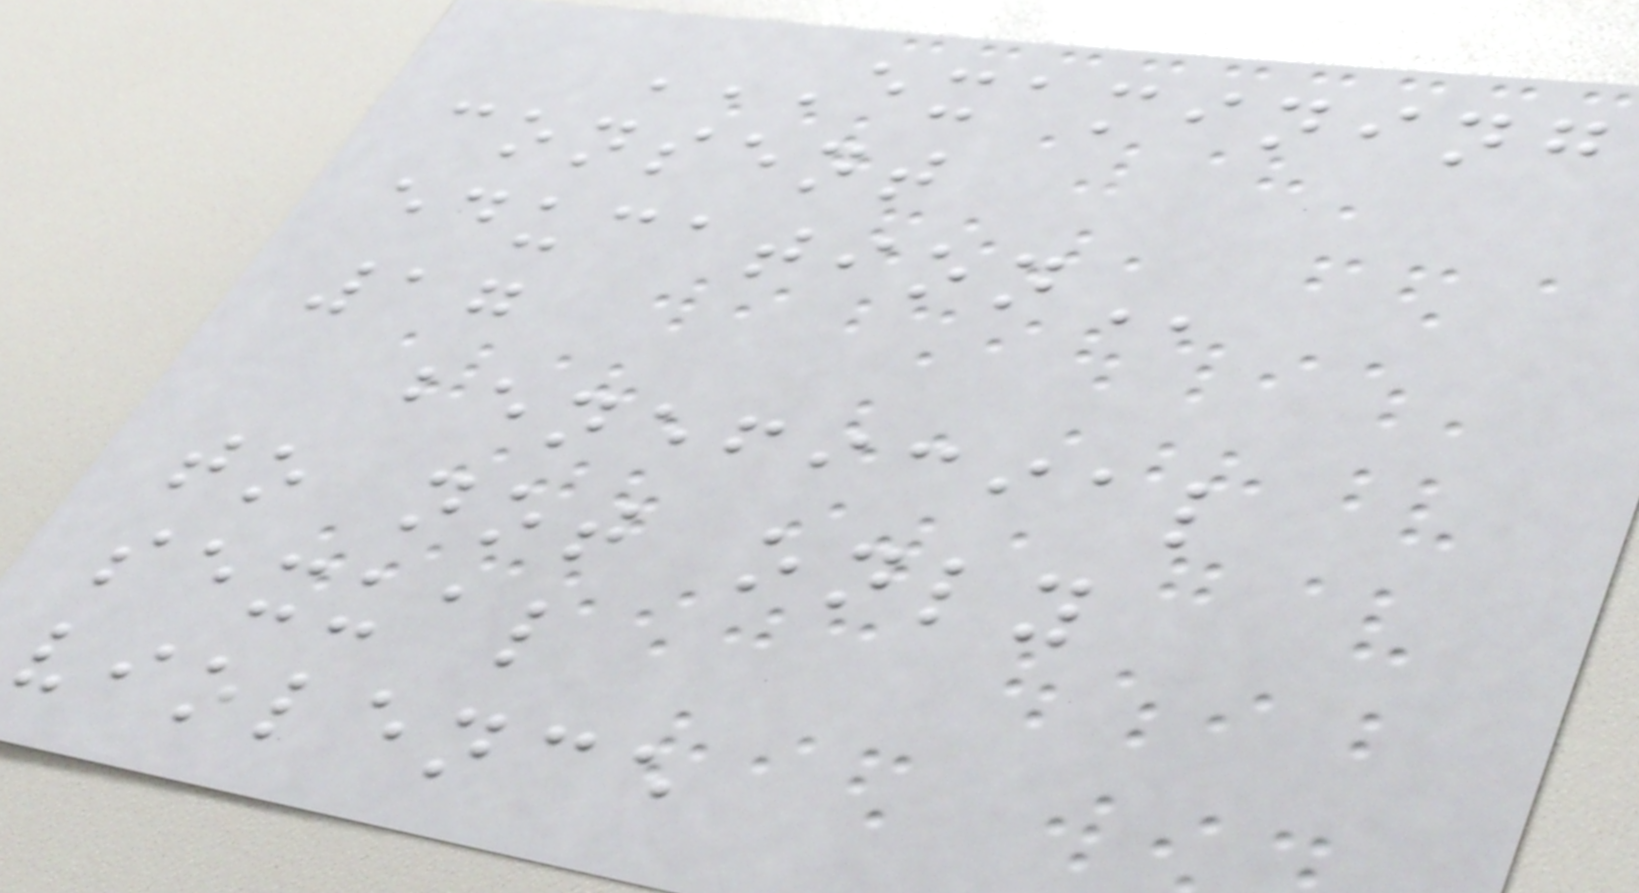EXAMINING
CONSENT
EDUCATION
17
beneficial
to not only
sexual
violence
